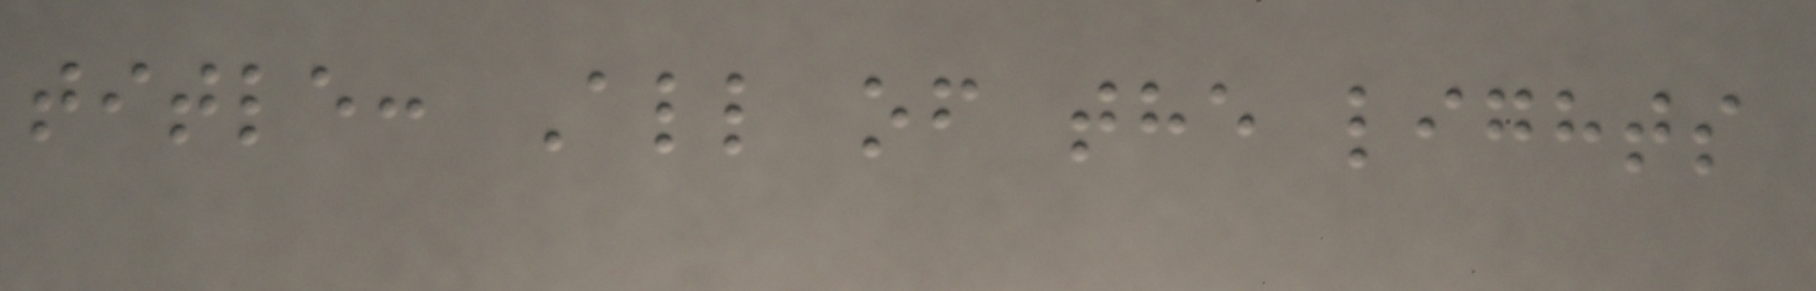title: All of the lights
